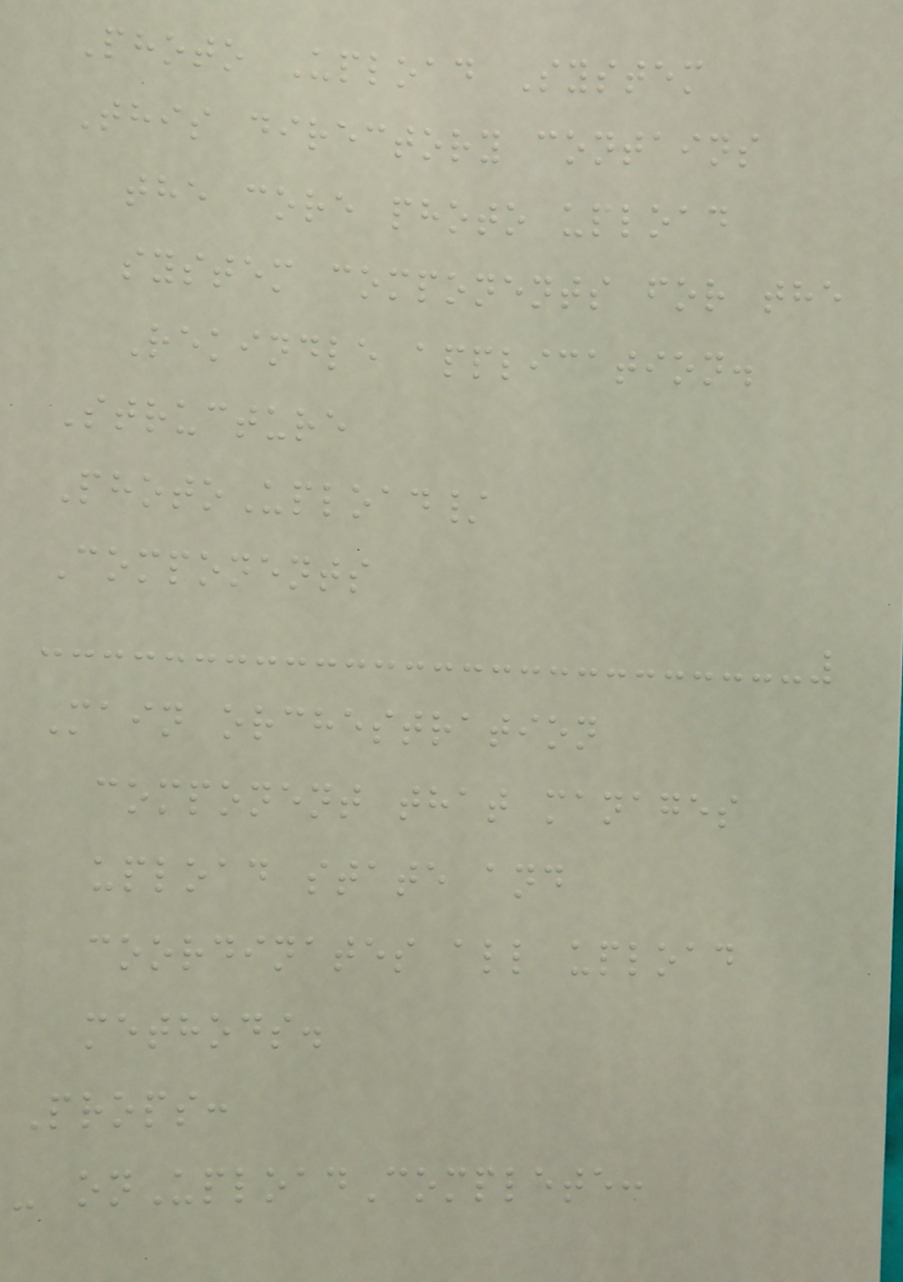Photo Upload System
This directory contains
the core photo upload
system components for the
Rekindle application.
Structure
PhotoUpload/
Components
Main orchestration
component that manages
upload state and
coordinates all upload
methods.
Props:
- onUploadComplete:
